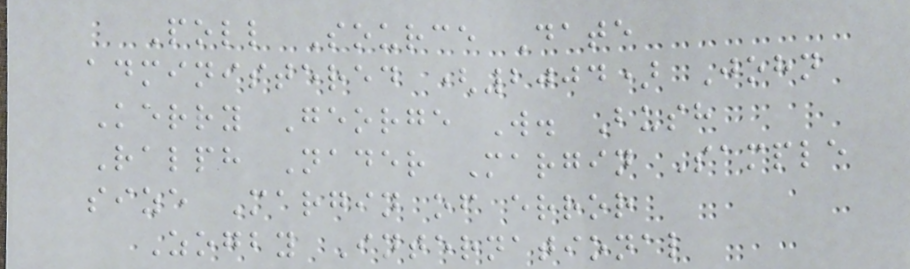Poll Source Date
administered (2004) John
Kerry George W. Bush
Ralph Nader Margin Sample
size Margin of error
Zogby International
